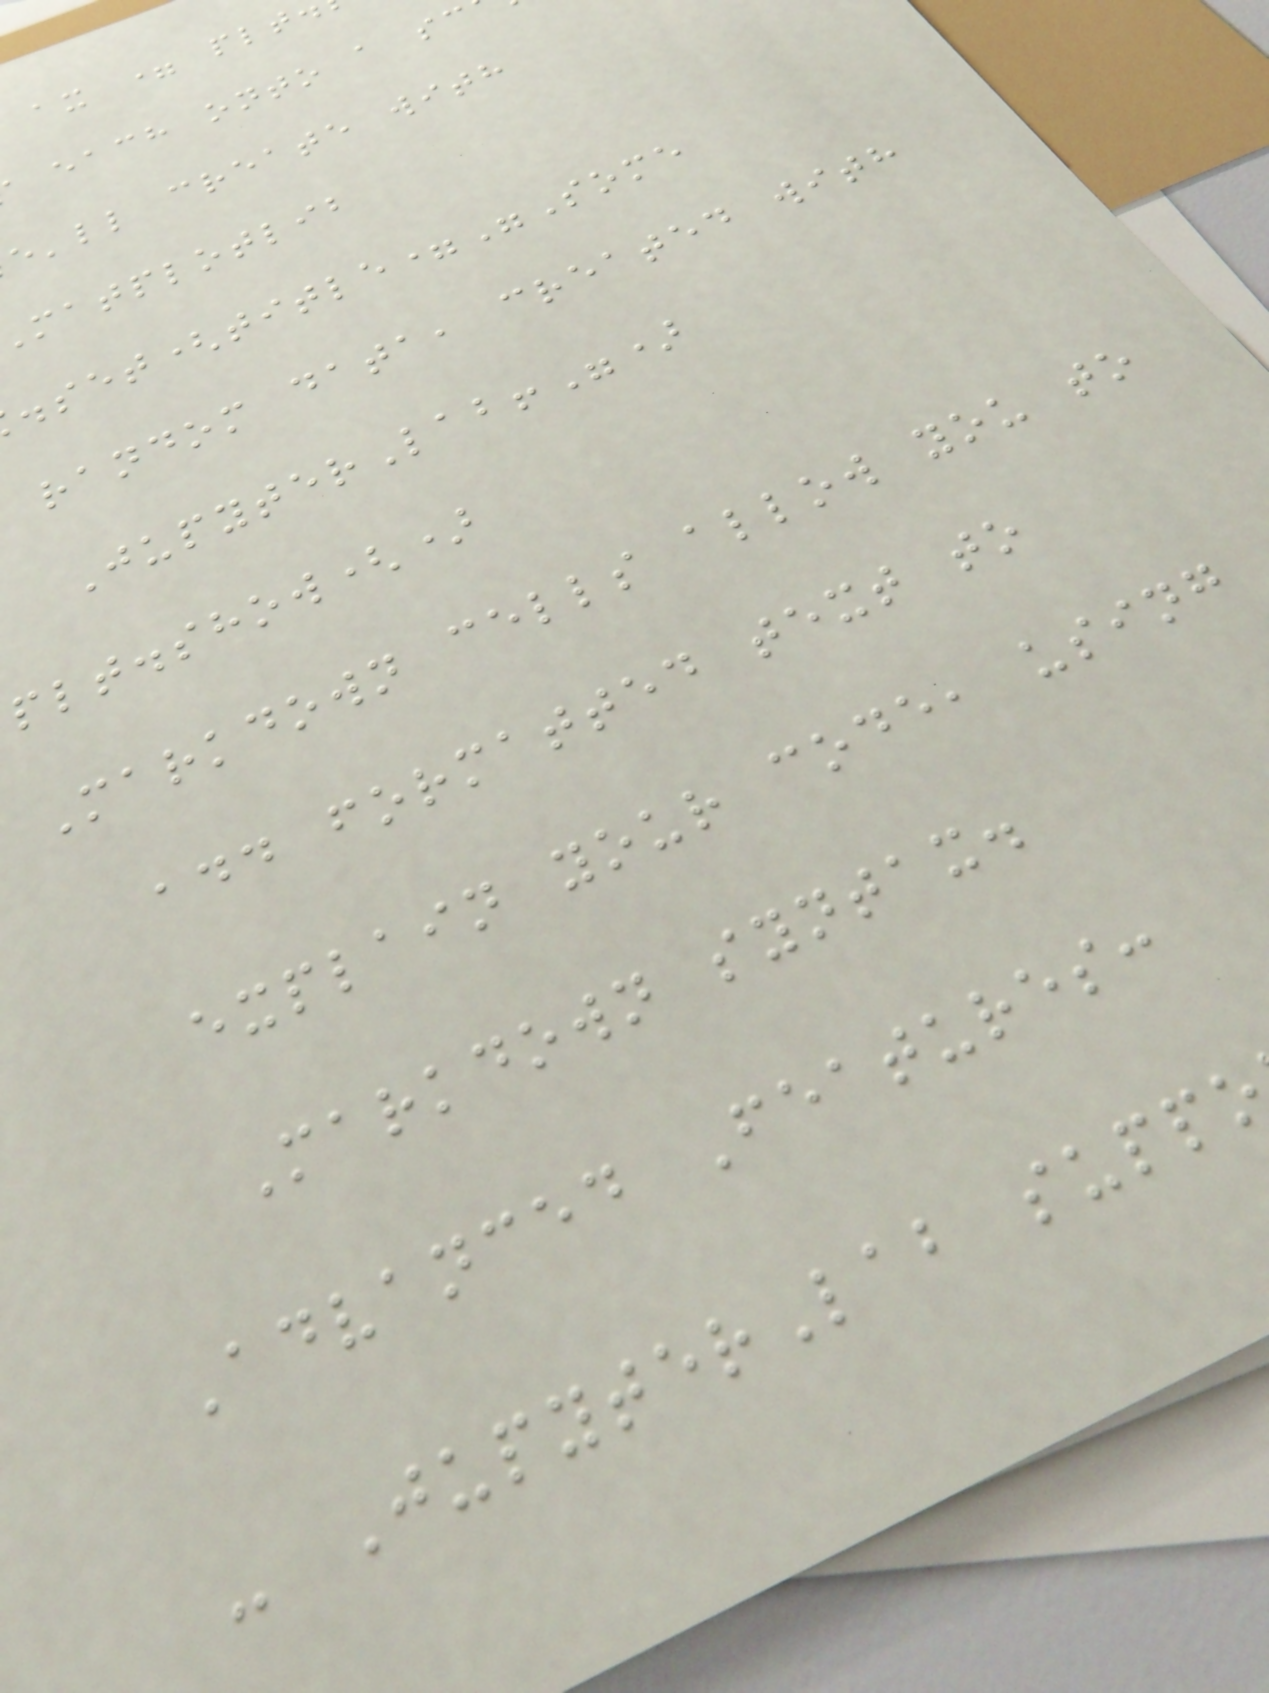ax = plt
each onto a sc
e'll create with
matplotlib
.set(title="Some
random data, created with
JupyterLab!")
plt.show()
Markdown cells allow you to
add formatted text to
explain your code, using
Markdown syntax.
Advanced Features:
- JupyterLab supp
